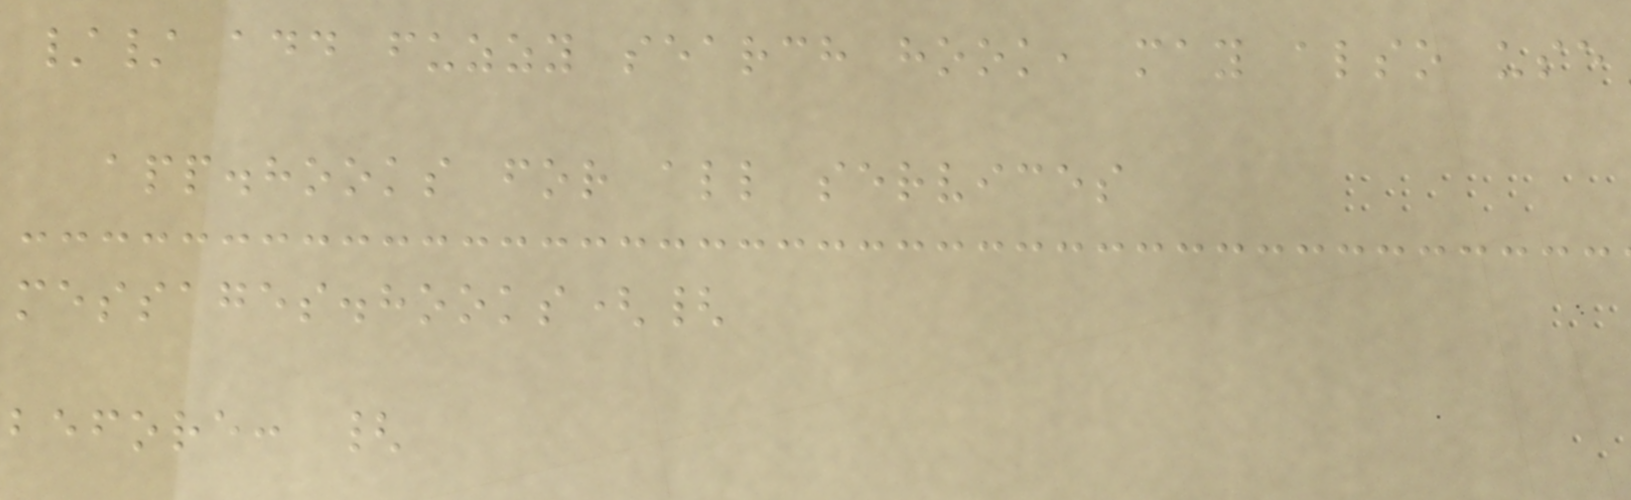// add fuzzy search hook, may also use
app.hooks for all services
messages.hooks({
before: {
